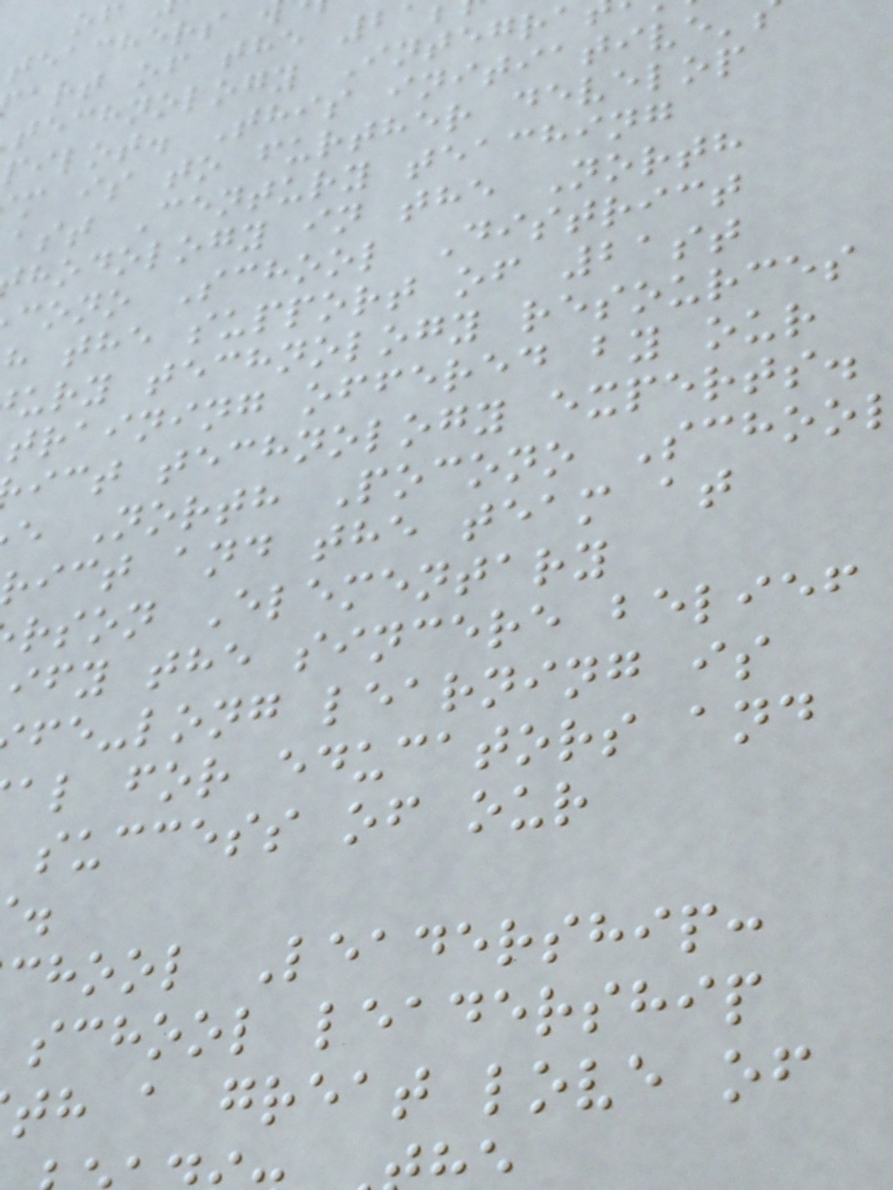teachers
art of the 2
technology Integra
pilot. This initiative'
m is to further develop
ast Century teaching
hodology in the North
cono School District
h the support of 21st
ury technology resources
training offered by our
ict technology experts.
e North Pocono Schoo
ict and the team at
rson Elementary
ify the sincere belief
fe-long learning is
al for educators and
success of our
chool Leadership:
school leadership
th a great love of
